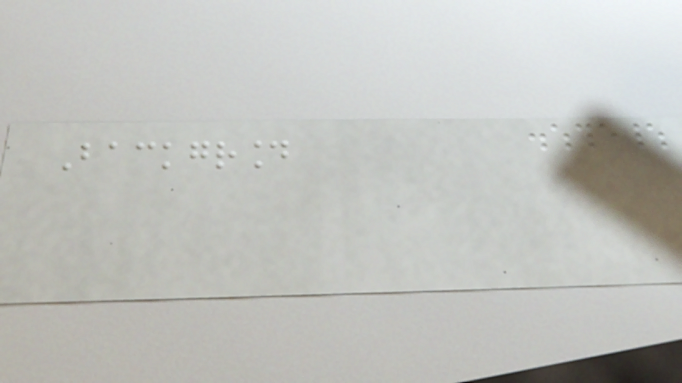Background
